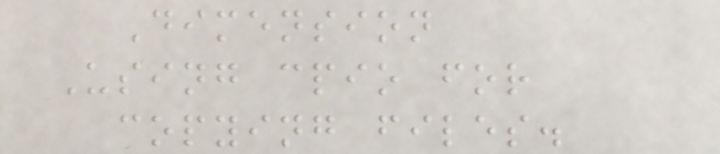Dimension
Using cpio for
copying files.
